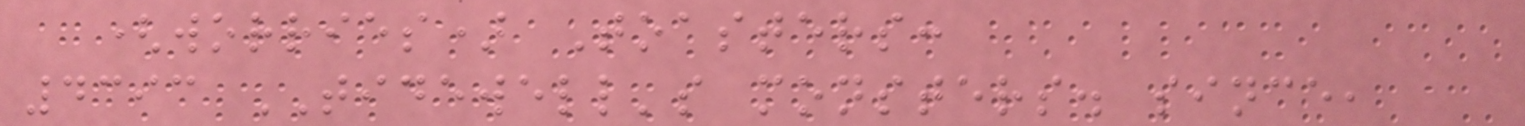(worries) Toasters:
4393 TIDEWELL's monsters. since,
